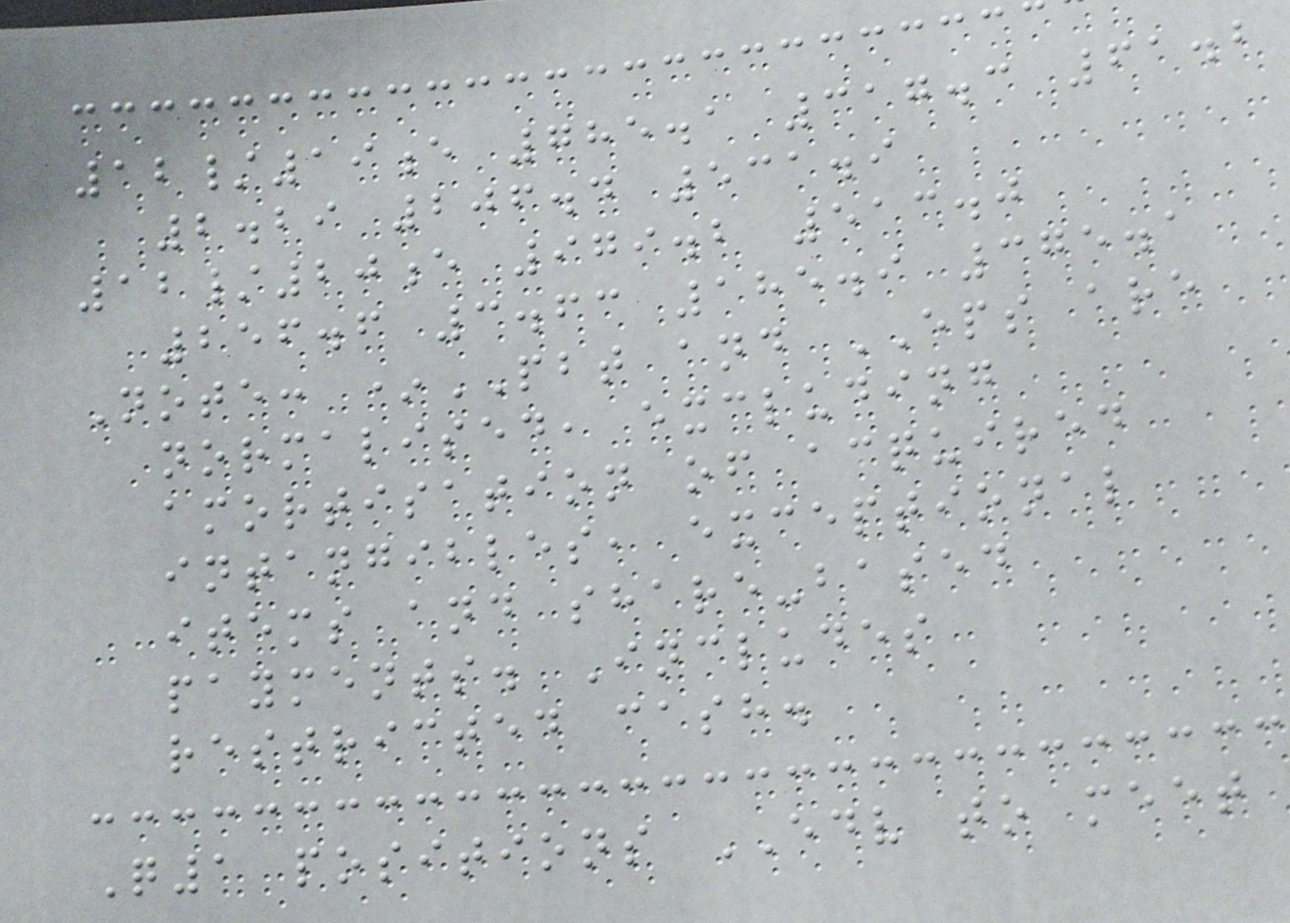12/19e 785.1 317.3 61.2
2.29 206.4 531.9
12/20e 979.2 513.0
256.6 3.63 185.9 375.1
Note: *PBT and EPS are
normalised, excluding
amortisation of acquired
intangibles, exceptional
items and share-based
payments. Includes
restricted cash.
Q1 positions EDV to meet
